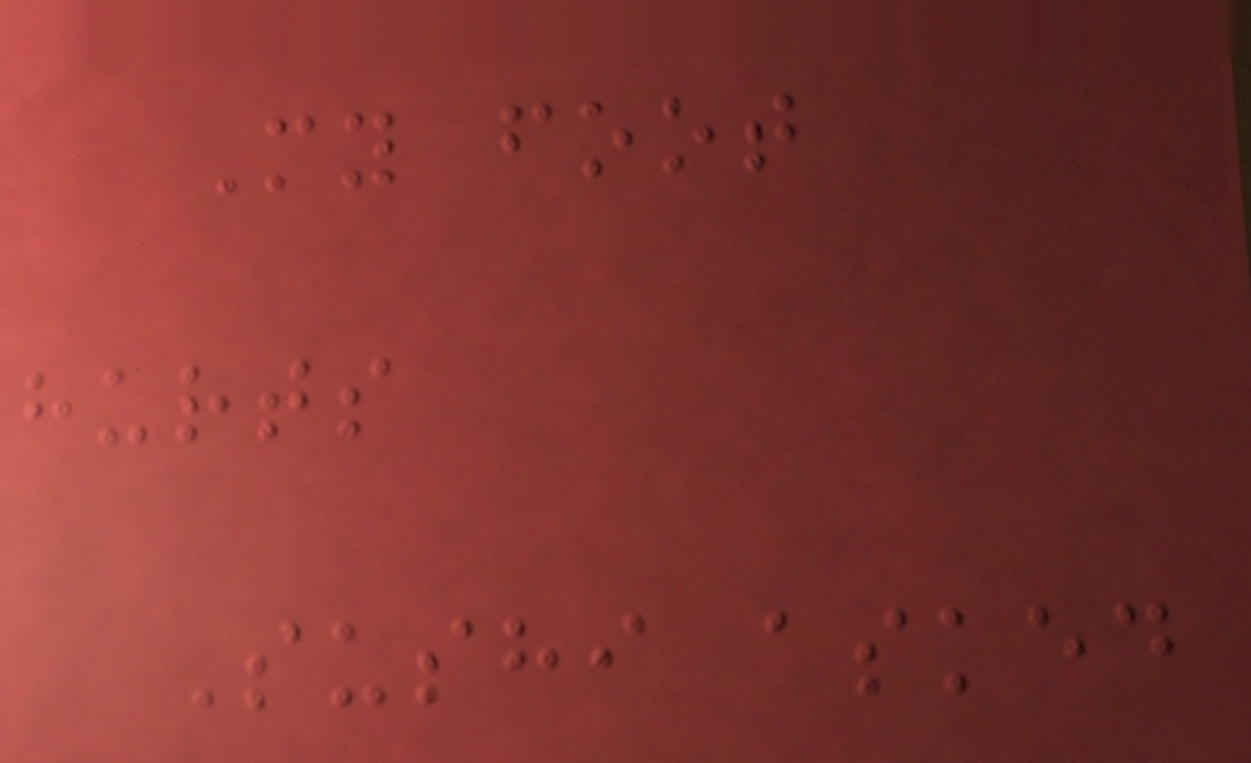My foot
hurts
Sushi asked
